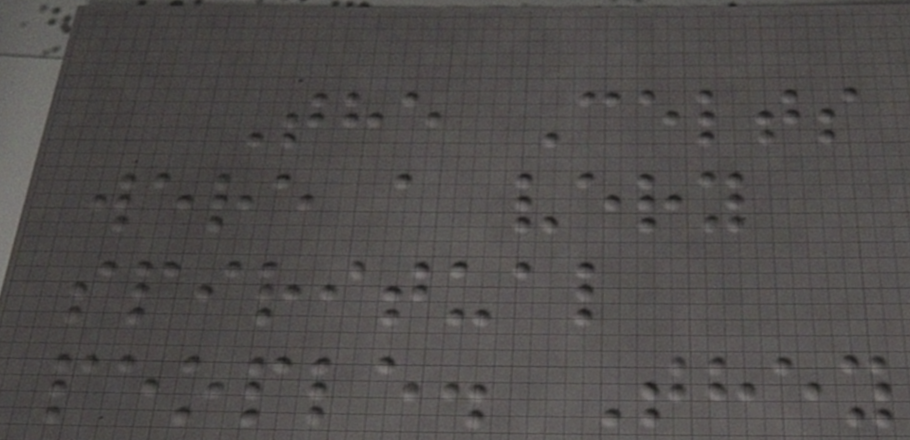The Celts
were a very
spiritual
people. They
